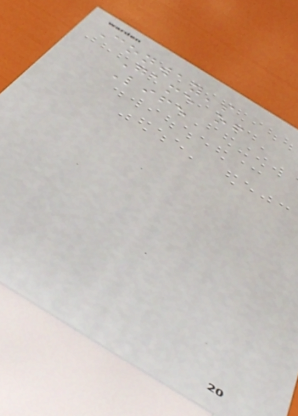Conway's
Game of
Life
